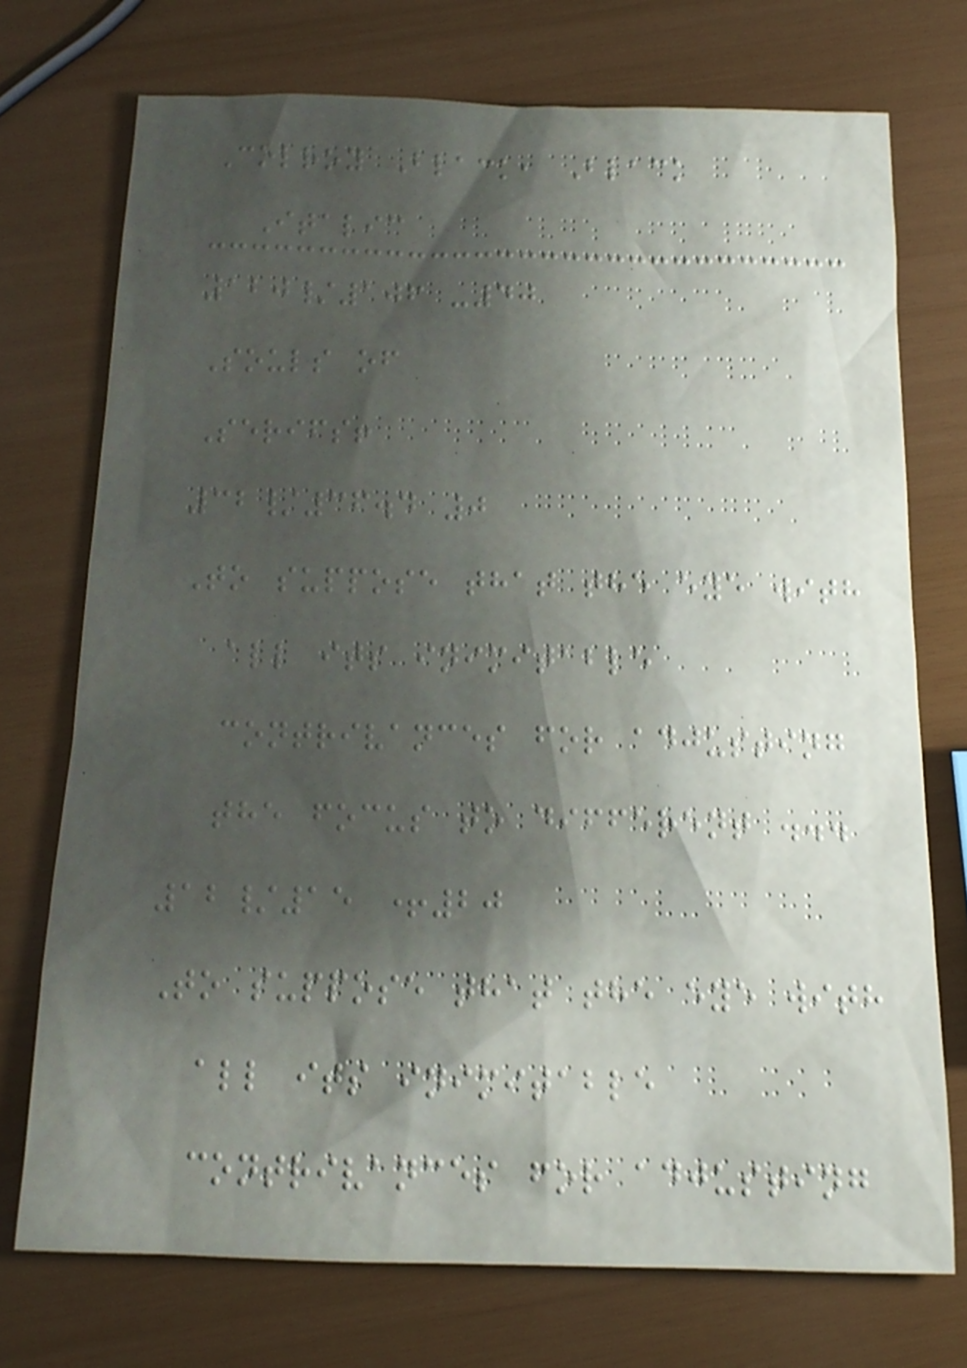Colroy Black, Black
Italic
120/106 -40
Souls of
Serifs!
32/36.4 0
To suppose that the eye with
all its inimitable
contrivances for adjusting
the focus to different ...
12/15 +20
To suppose that the eye with
all its inimitable
contrivances for adjusting
